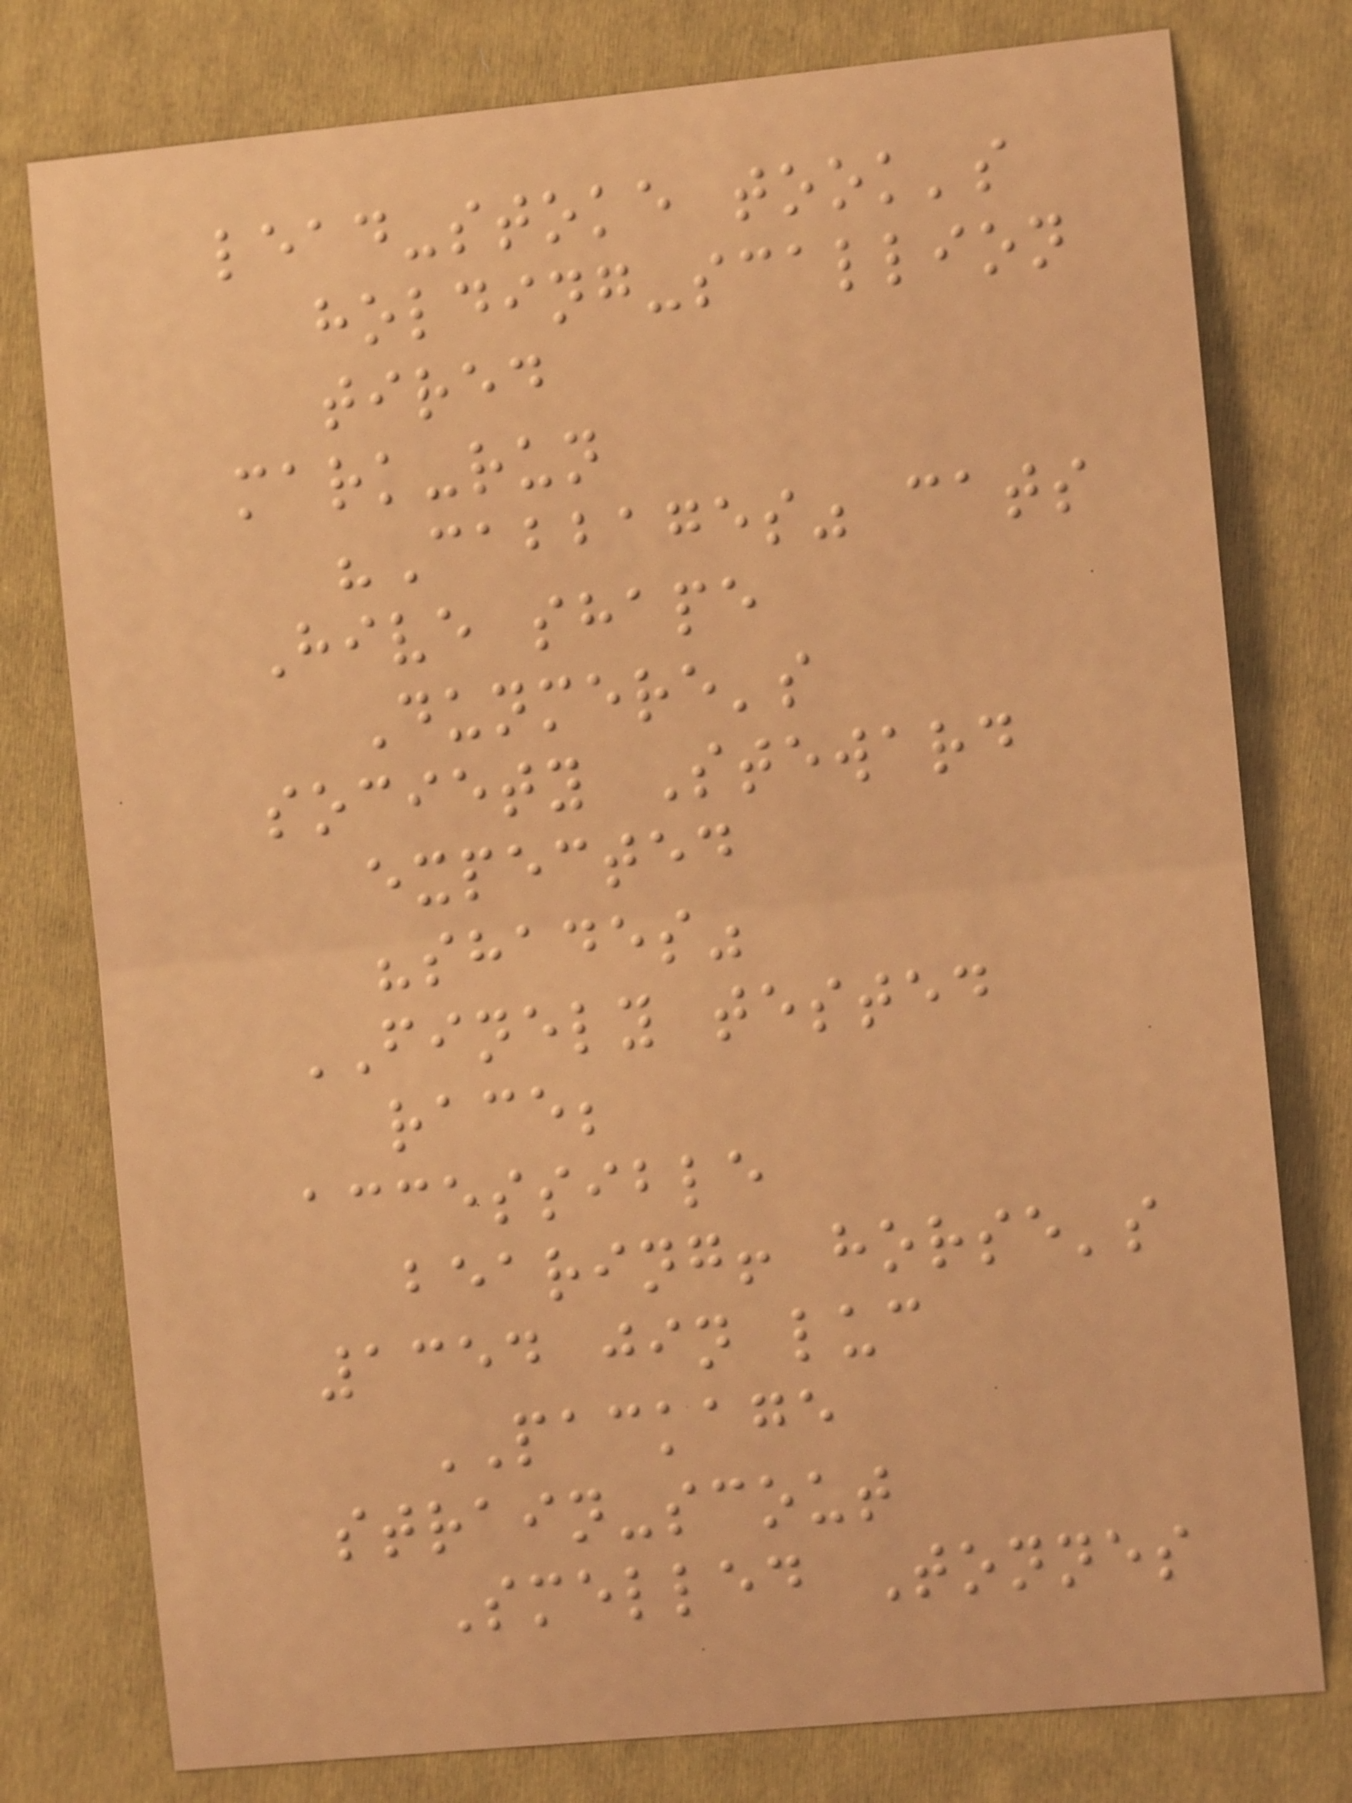lead-stoke took's
holding-scallion
tired
mark-run
"Cabbages" cats
Hive shape
Dunmere's
society Steward
expected
"shades"
FINELY tested
race;
accessible
bearing! horse's
1354 jin luc
PACKAGE
strain-scout
Smelled Tonnes
